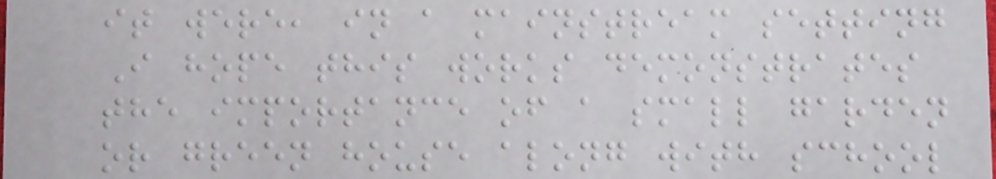it were, in a mainstream setting
I hope this works demonstrates
the importance of a small garden
or green house along with school
